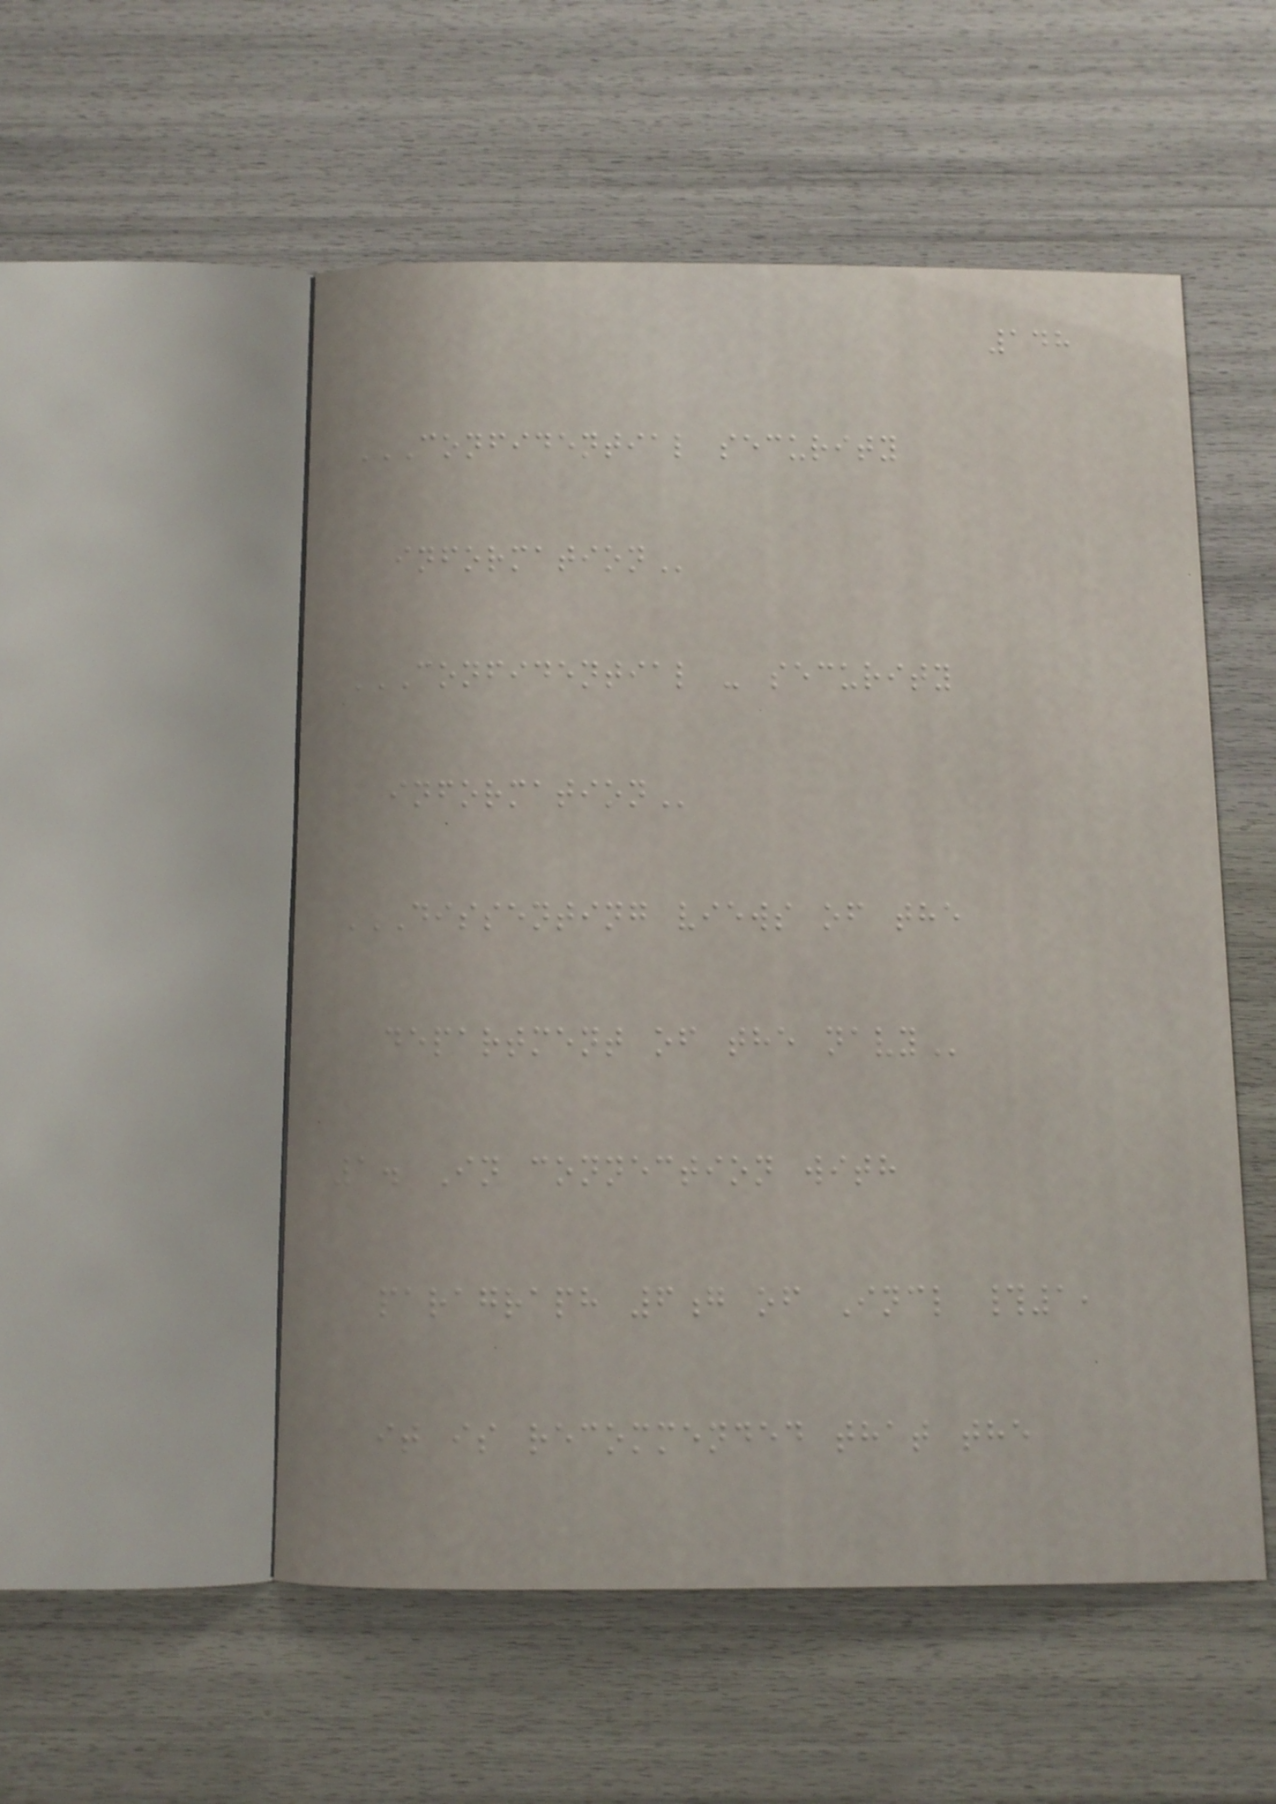148
CONFIDENTIAL SECURITY
INFORMATION
CONFIDENTIAL - SECURITY
INFORMATION
DISSENTING VIEWS OF THE
DEPARTMENT OF THE NAVY
1. In connection with
paragraph 6g of Incl #1,
it is recommended that the
